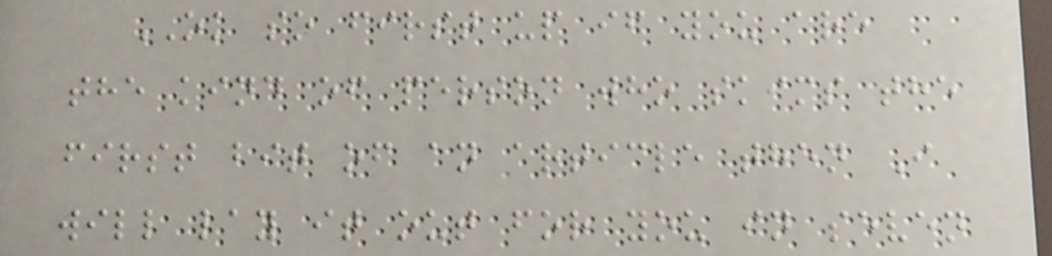OK so first up if you are
the kind of person who skims the
first bit of an article then I
will lay it out for you in seven
